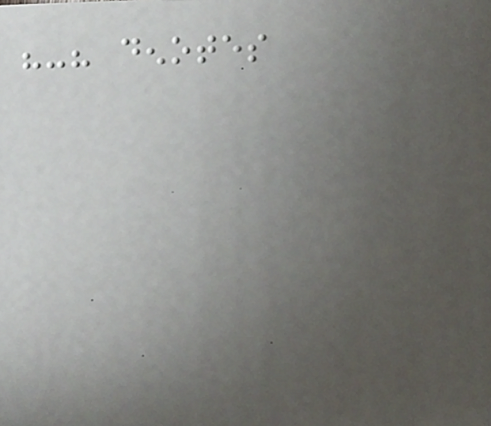"-" denotes
